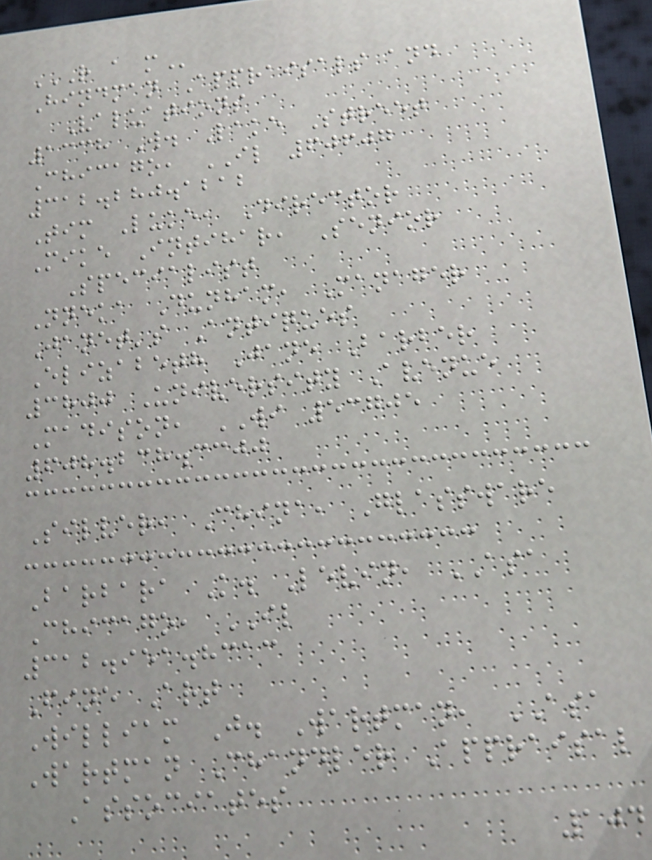R A M
Hindman Appraisals and
Valuations
1338 W. Lake Street
Chicago, IL 60607
312.280.1212
Tim Luke, Director
Mike Intihar, Senior
Specialist
Nneka Dunham, Manager
Janet's Antiques
Elizabeth Jane Barber
3800 University Avenue
Madison, WI 53705
608.238.3300
Silver, China, Glassware
Barbara K. Levin, ASA
Chicago, IL
312.951.8313
Fine Art
William J. Wartman, ASA
Wartman Chandler Appraisal
Associates
104
